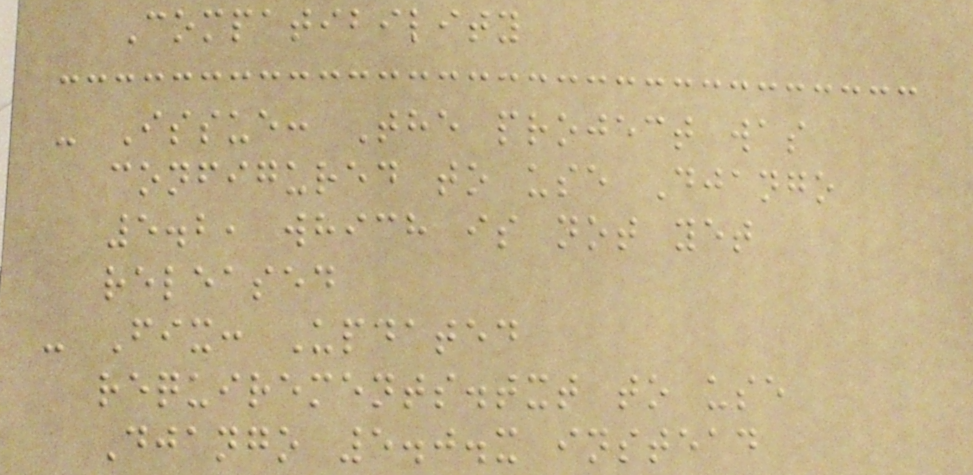Compatibility
- Issue: The project was
configured to use Django
5.2, which is not yet
released
- Fix: Updated
requirements.txt to use
Django 5.0.x instead
